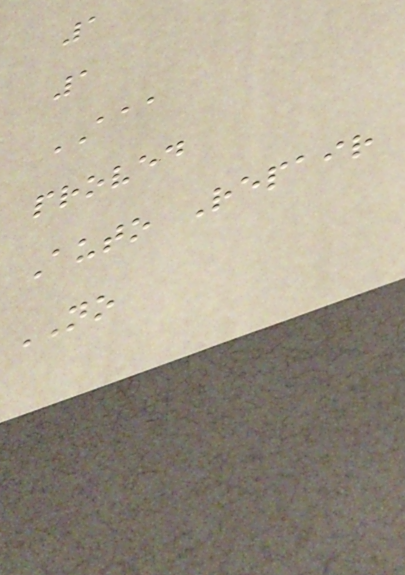1
1
AAA
proved
Auto Repair
NO
